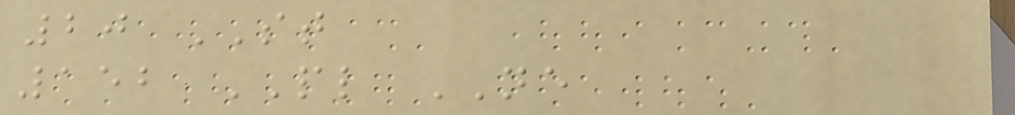20 ST
152 PL NE
